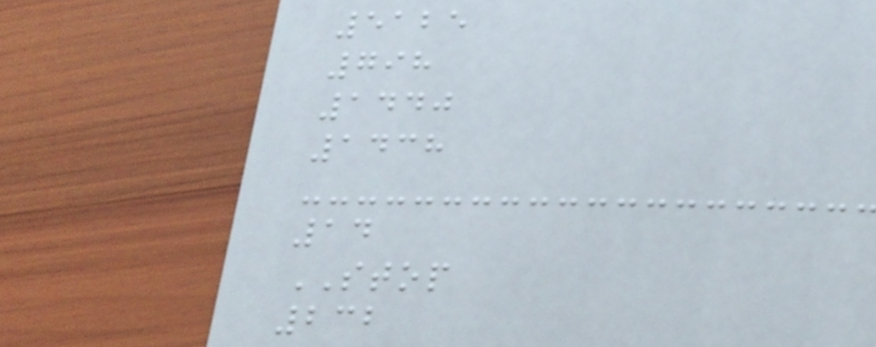5125
798
1440
1438
14
STOP
232
